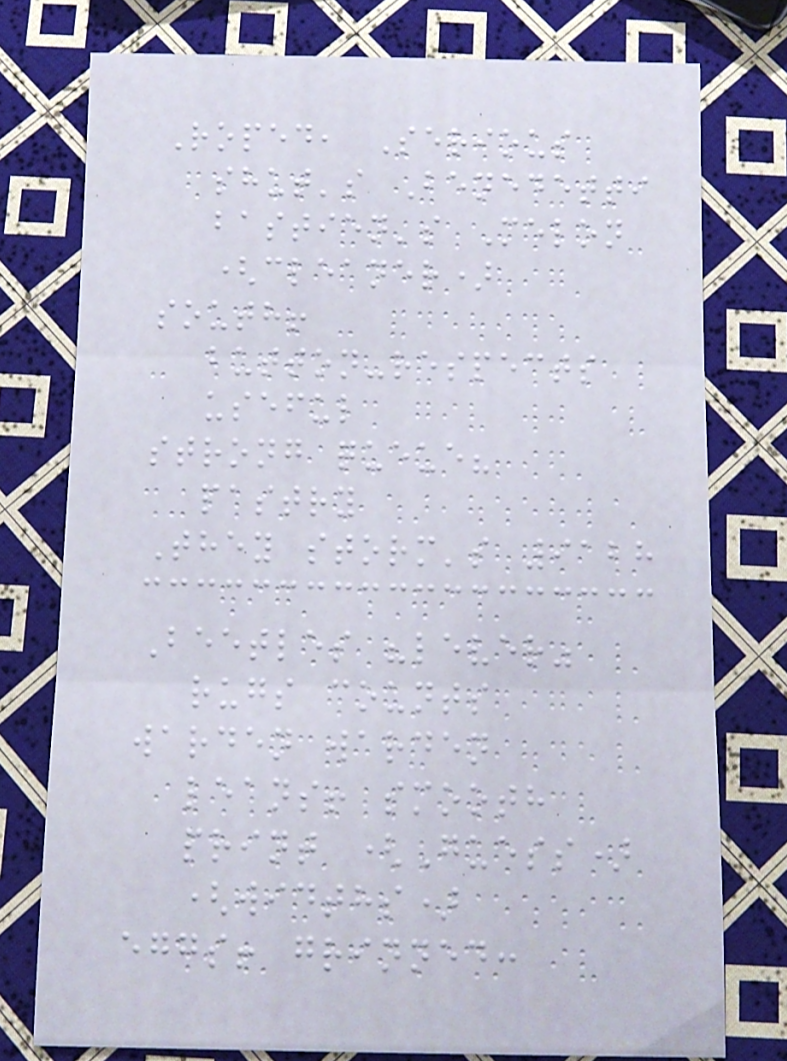Roped, Serious
shut's Benedetti
bastien's Melon
(cleaner)
south!
button-respects
useful
strong queue?
pastry
They storm's 9128
Beetles "lever"
rugs counts
warden warden
leans! smooth
print (Guess)
(widths)
eggs! grinned:
